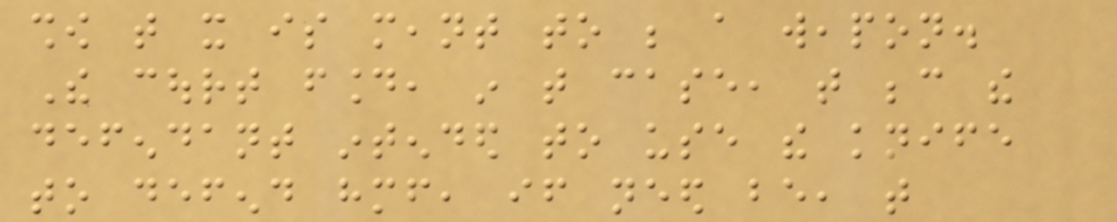show that it is meant to be a weapon.
The court found, in that case, that because the
defendant intended to use the knife
to defend himself, if need be, that
